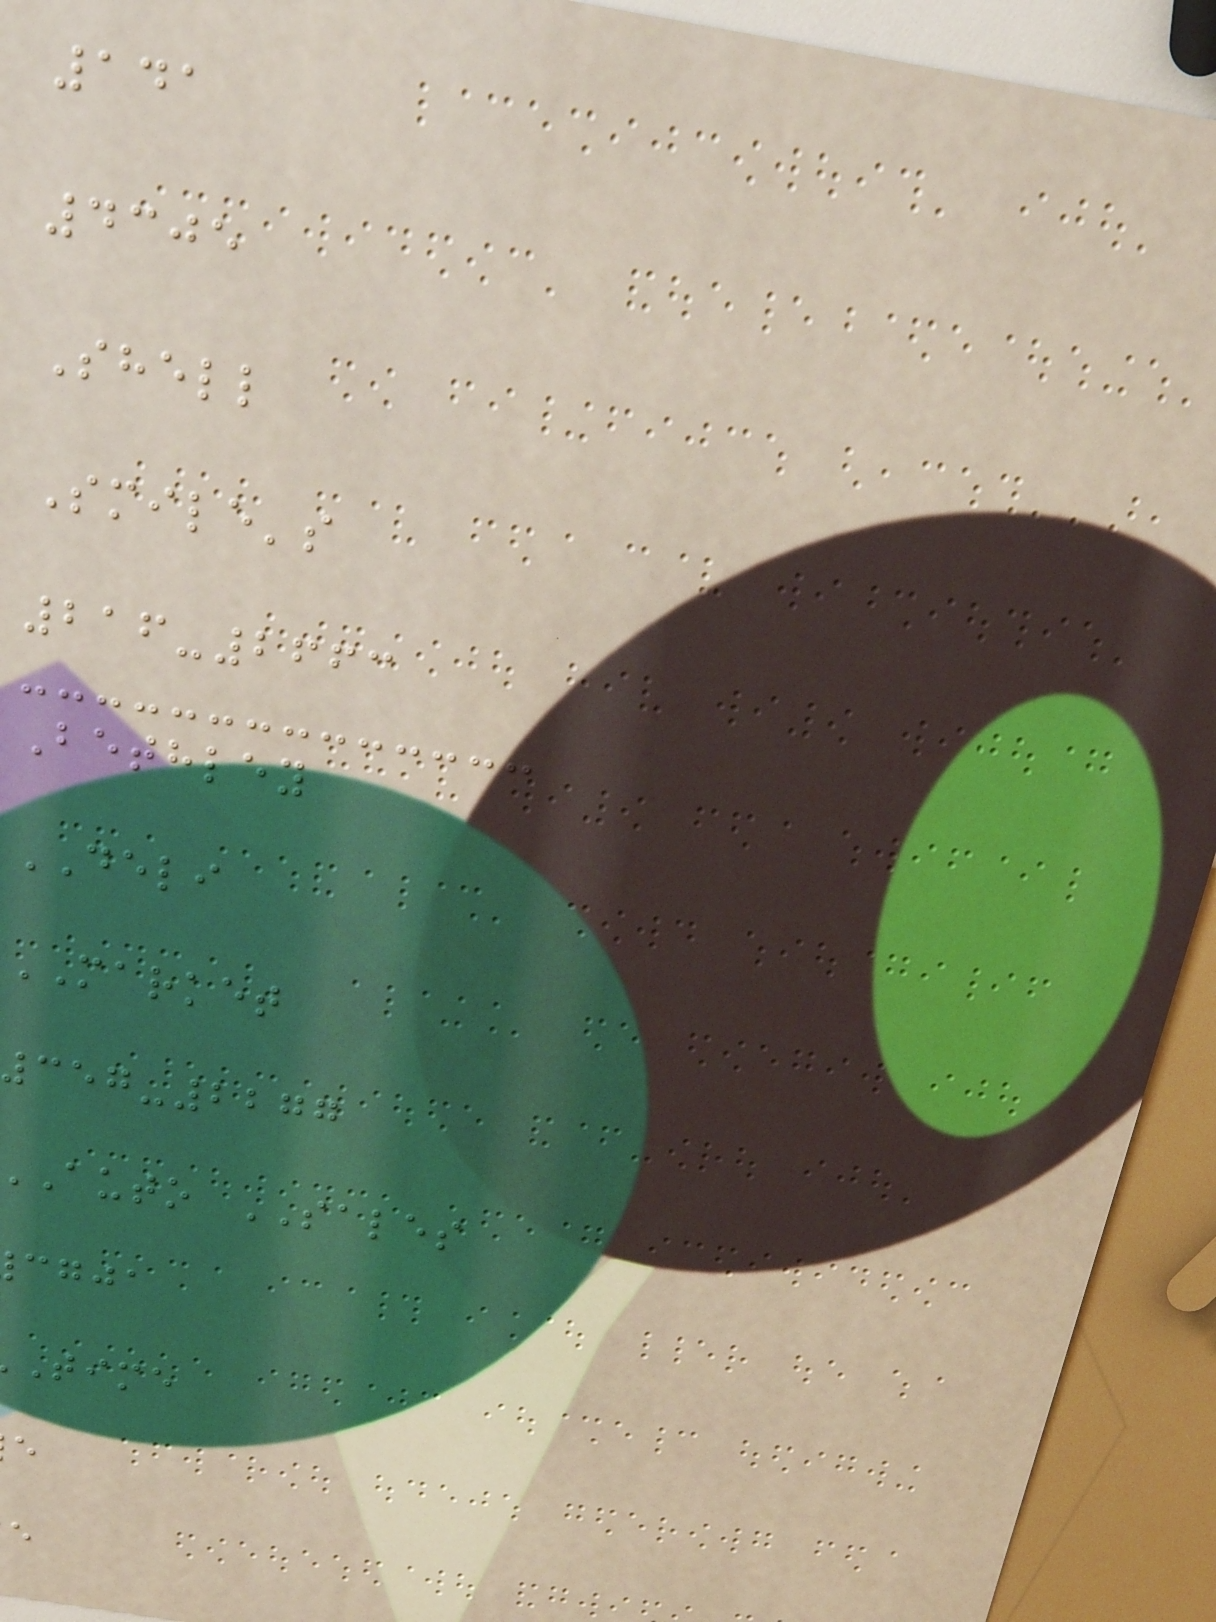141
4305
Shell
Smile's
216-2663
Bethley
DELI
MARKET
-2277
auto SALES
cgja
time
